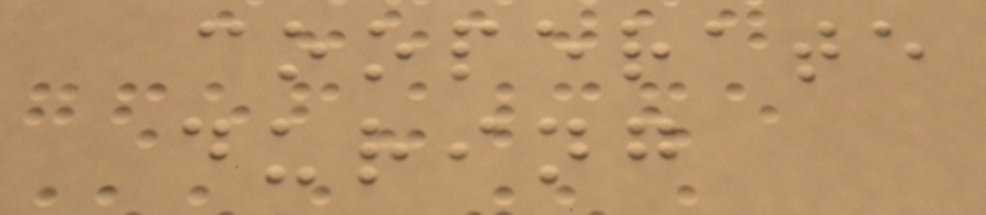cooperate
during
